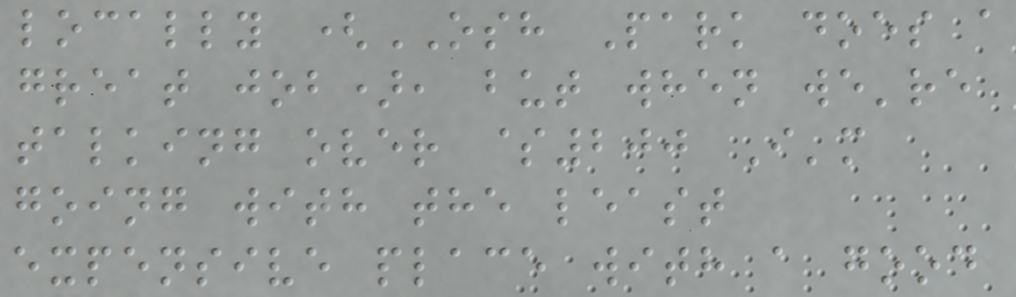locally (OSH Park does a
great job), but when we're
talking over $200 I'm
going with the least
expensive place with a good
